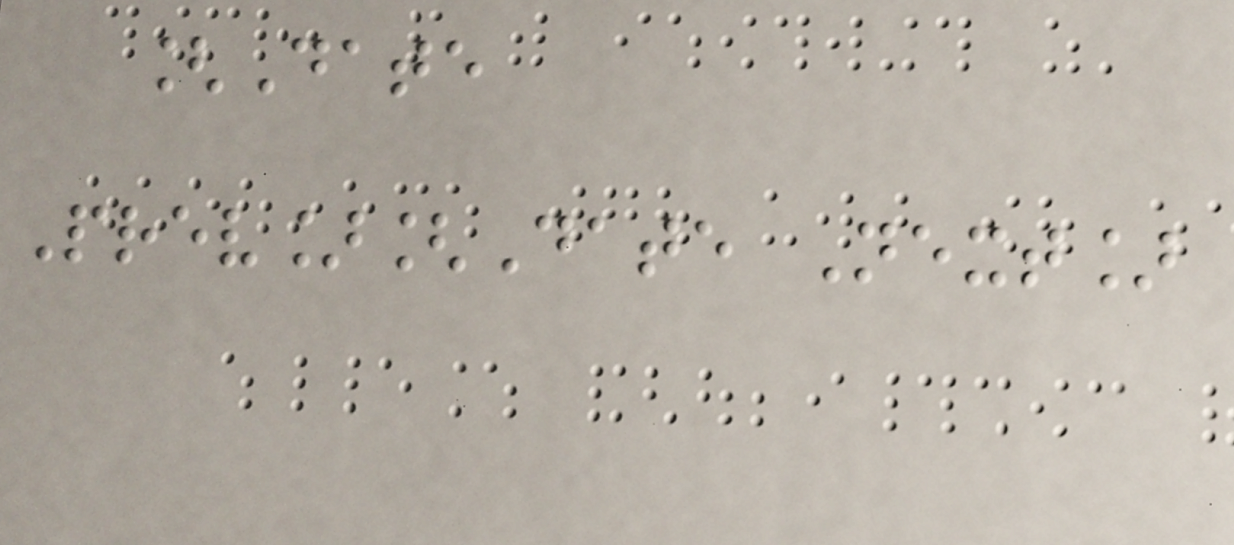[Date
Prev][Date Next]
